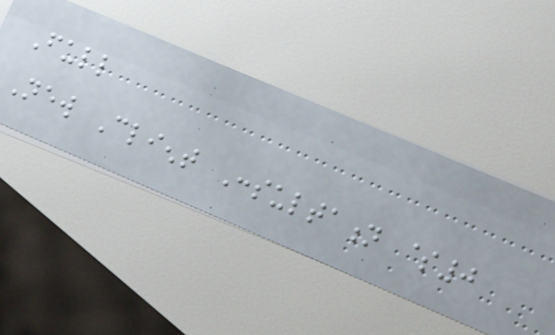Full
New Client Consultation $0
